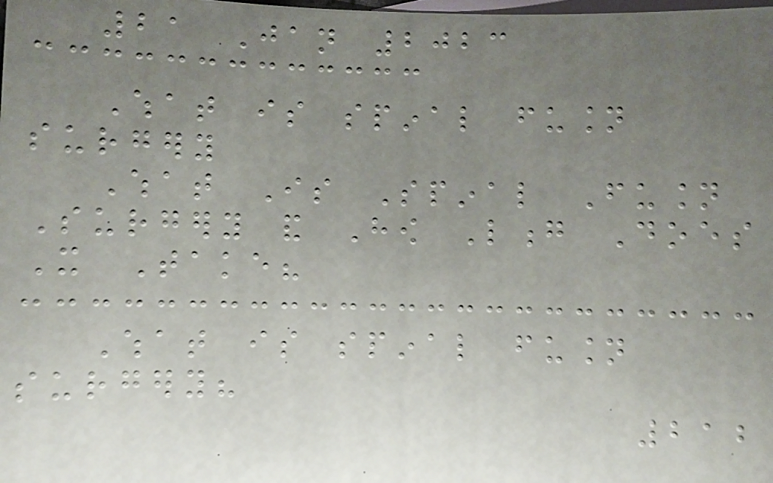21 Jan 2023
What is spinal fusion
surgery
What Is Spinal Fusion
Surgery and How Long Does
It Take?
What is spinal fusion
surgery?
212
